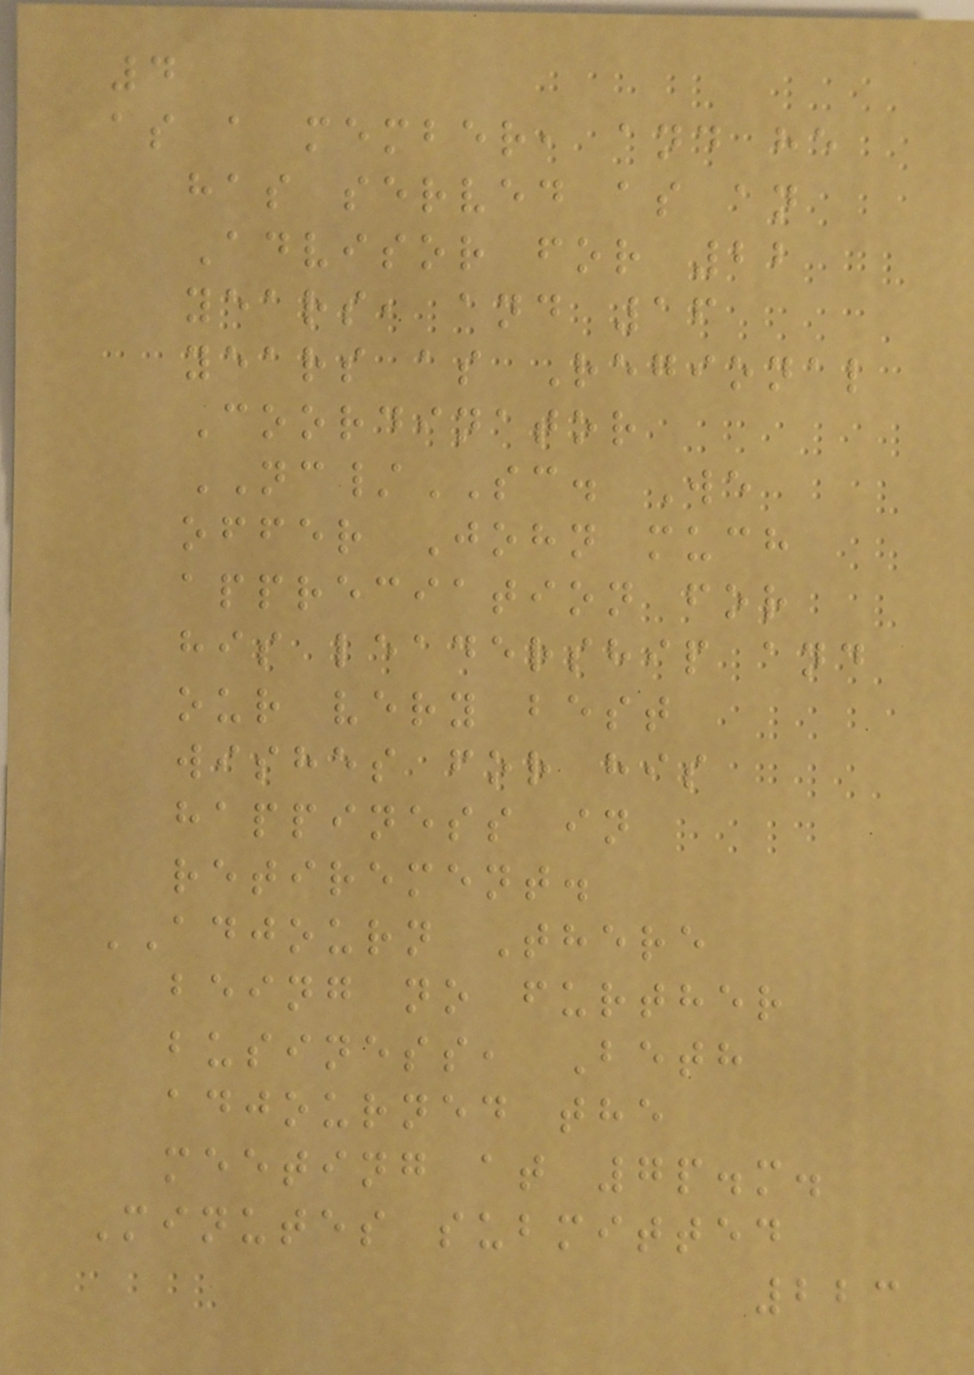4
as a member, and he
has served as an
Advisor for 22
years, and 16
years as Regional
Coordinator
NC/SC. We
offer John much
appreciation for
his leadership and
our very best
wishes for his
happiness in
retirement.
ADJOURN There
being no further
business, Beth
adjourned the
meeting at 7p.m.
Minutes submitted
223
